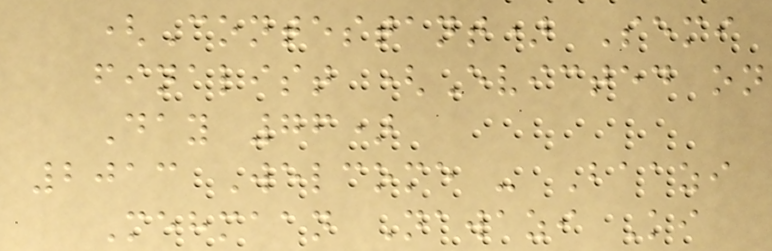(Contestant) Semi
finalist (Evicted on
Day 76)
2013 Welcome - Baazi
Mehmaan Nawazi Ki
